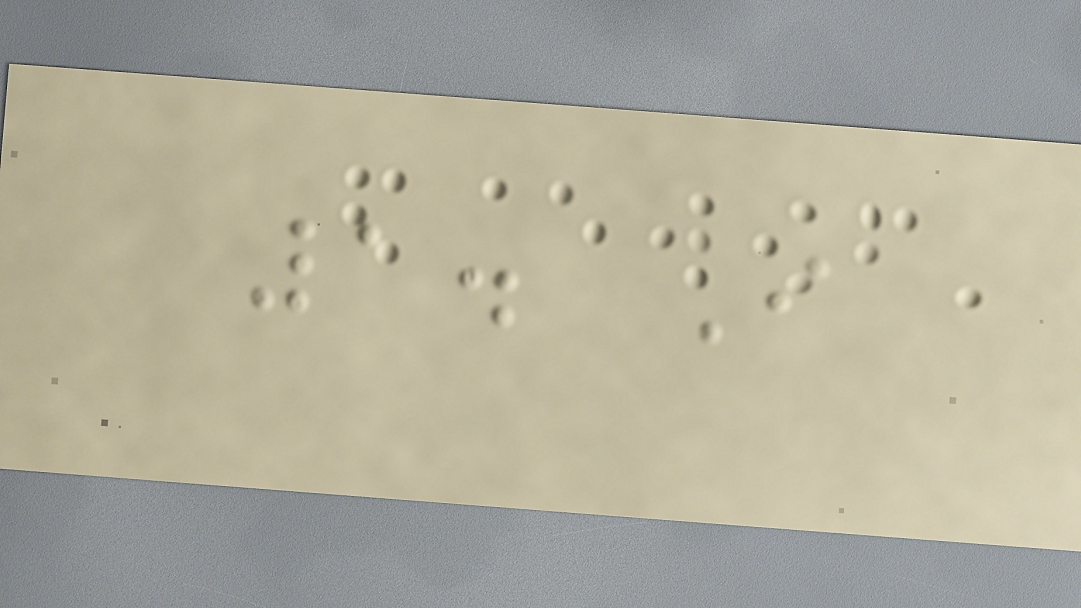1. I
